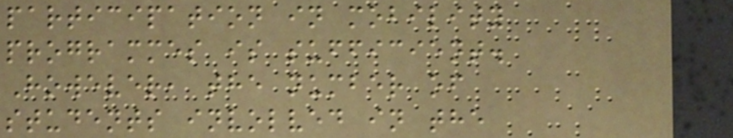participation in mobility
programmes is sufficient.
However, the number of
students involved in the
